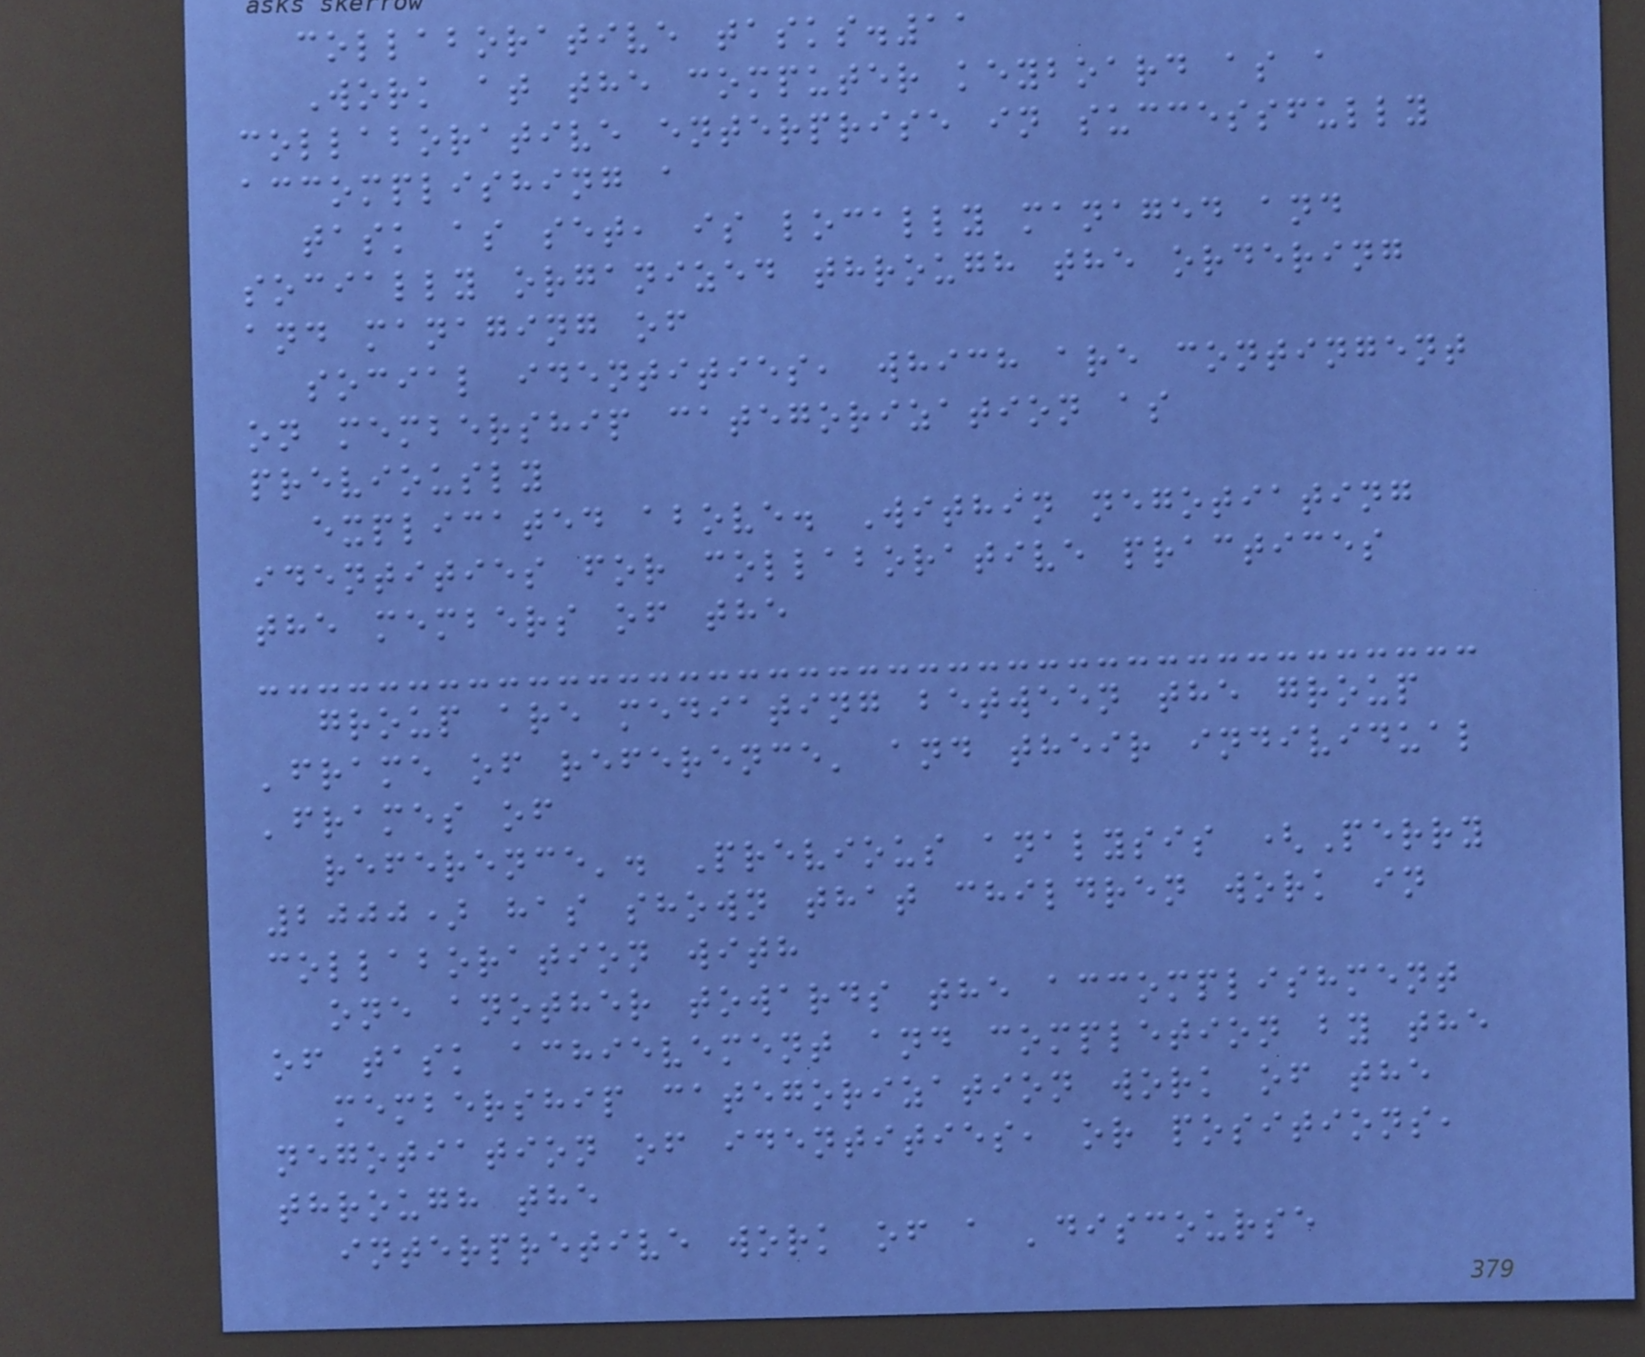collaborative tasks.11
Work at the computer keyboard as a
collaborative enterprise in successfully
accomplishing a
task as set, is locally managed and
socially organized through the ordering
and managing of
social identities, which are contingent
on membership categorization as
previously
explicated above. Within negotiating
identities for collaborative practices
the members of the
group are mediating between the group
'frame of reference' and their individual
'frames of
reference'. Previous analysis (Perry
2000) has shown that children work in
collaboration with
one another towards the accomplishment
of task achievement and completion by the
membership categorization work of the
negotiation of identities, or positions,
through the
interpretive work of a 'discourse
